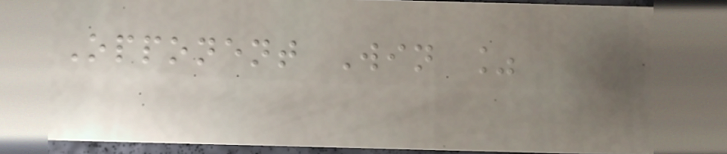Opponent Win %
